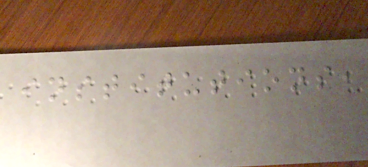institutions,
